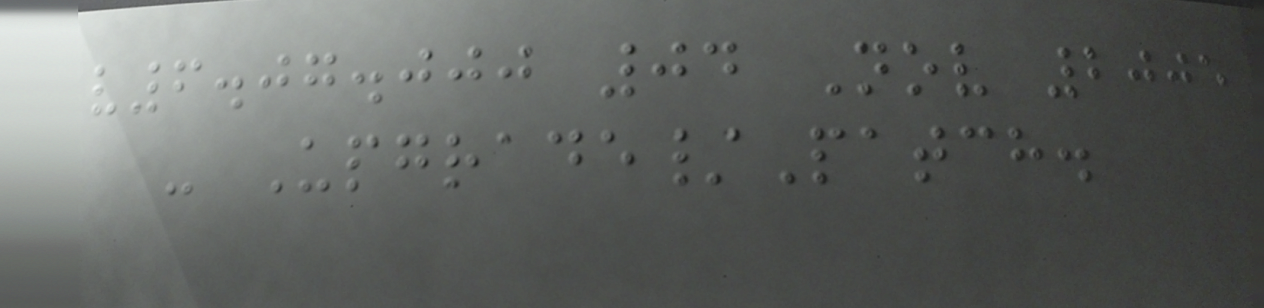v6.07.000 04 Nov 2005
- Upgrade/Patch.
